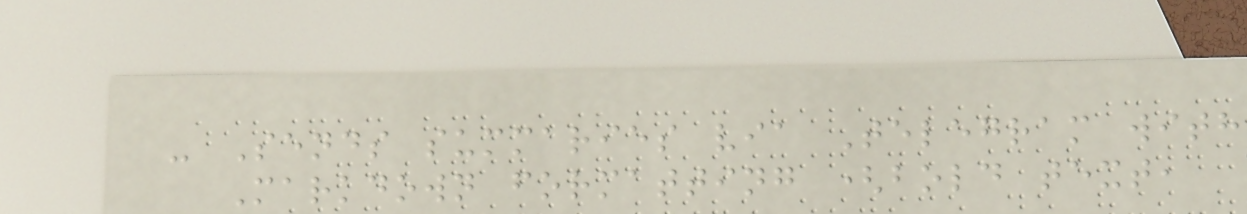- Sends summaries via Telegram with
Markdown formatting (bold text,
